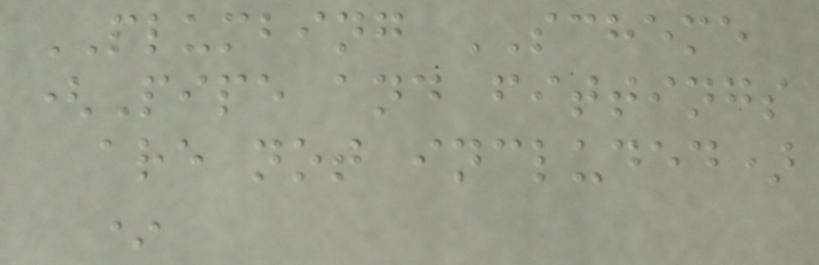PLUMBING SCHEME
(Pipe and fittings
are not included)
*
